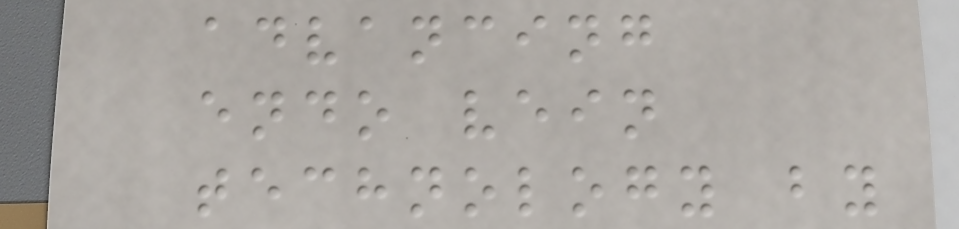advancing
endo vein
technology by
